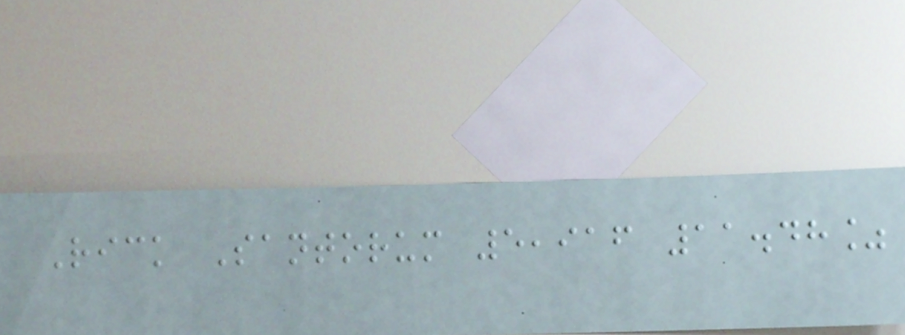Rick Santorum 5,916 11.48%
